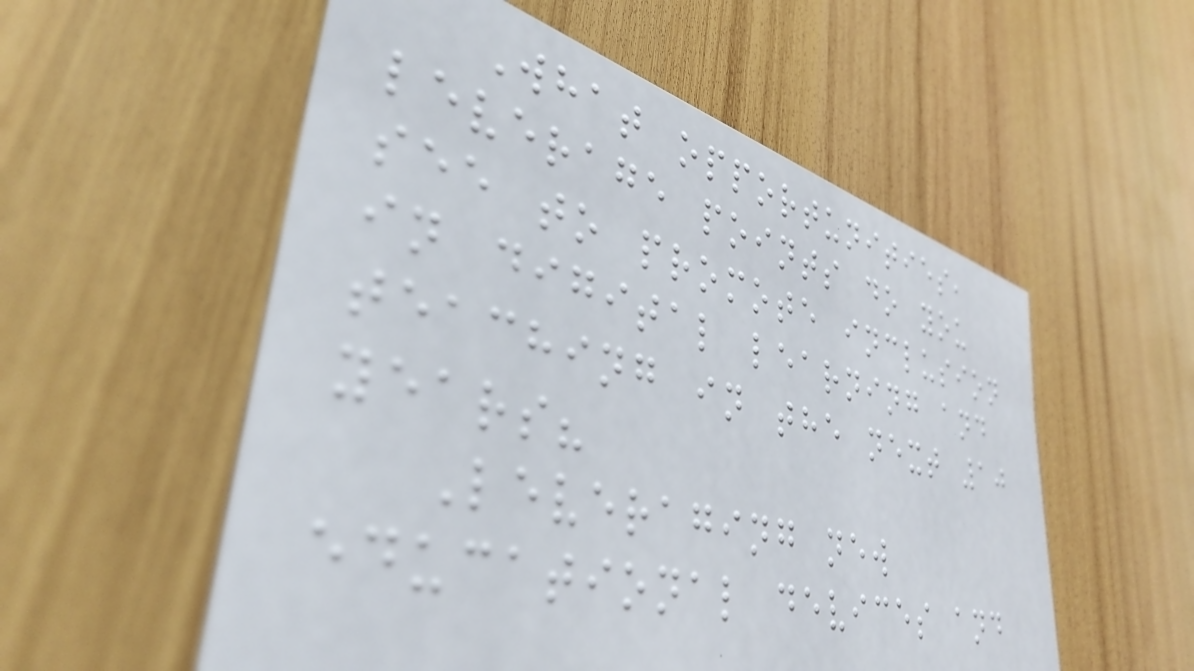What opportunities,
leverage points do you
see to promote inclusion
in digital learning and
teaching in the next 10
years?
Leveraging new
educational devices and
